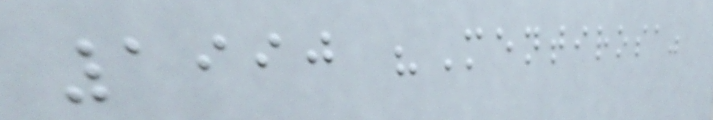1990 "Mentirosa"
